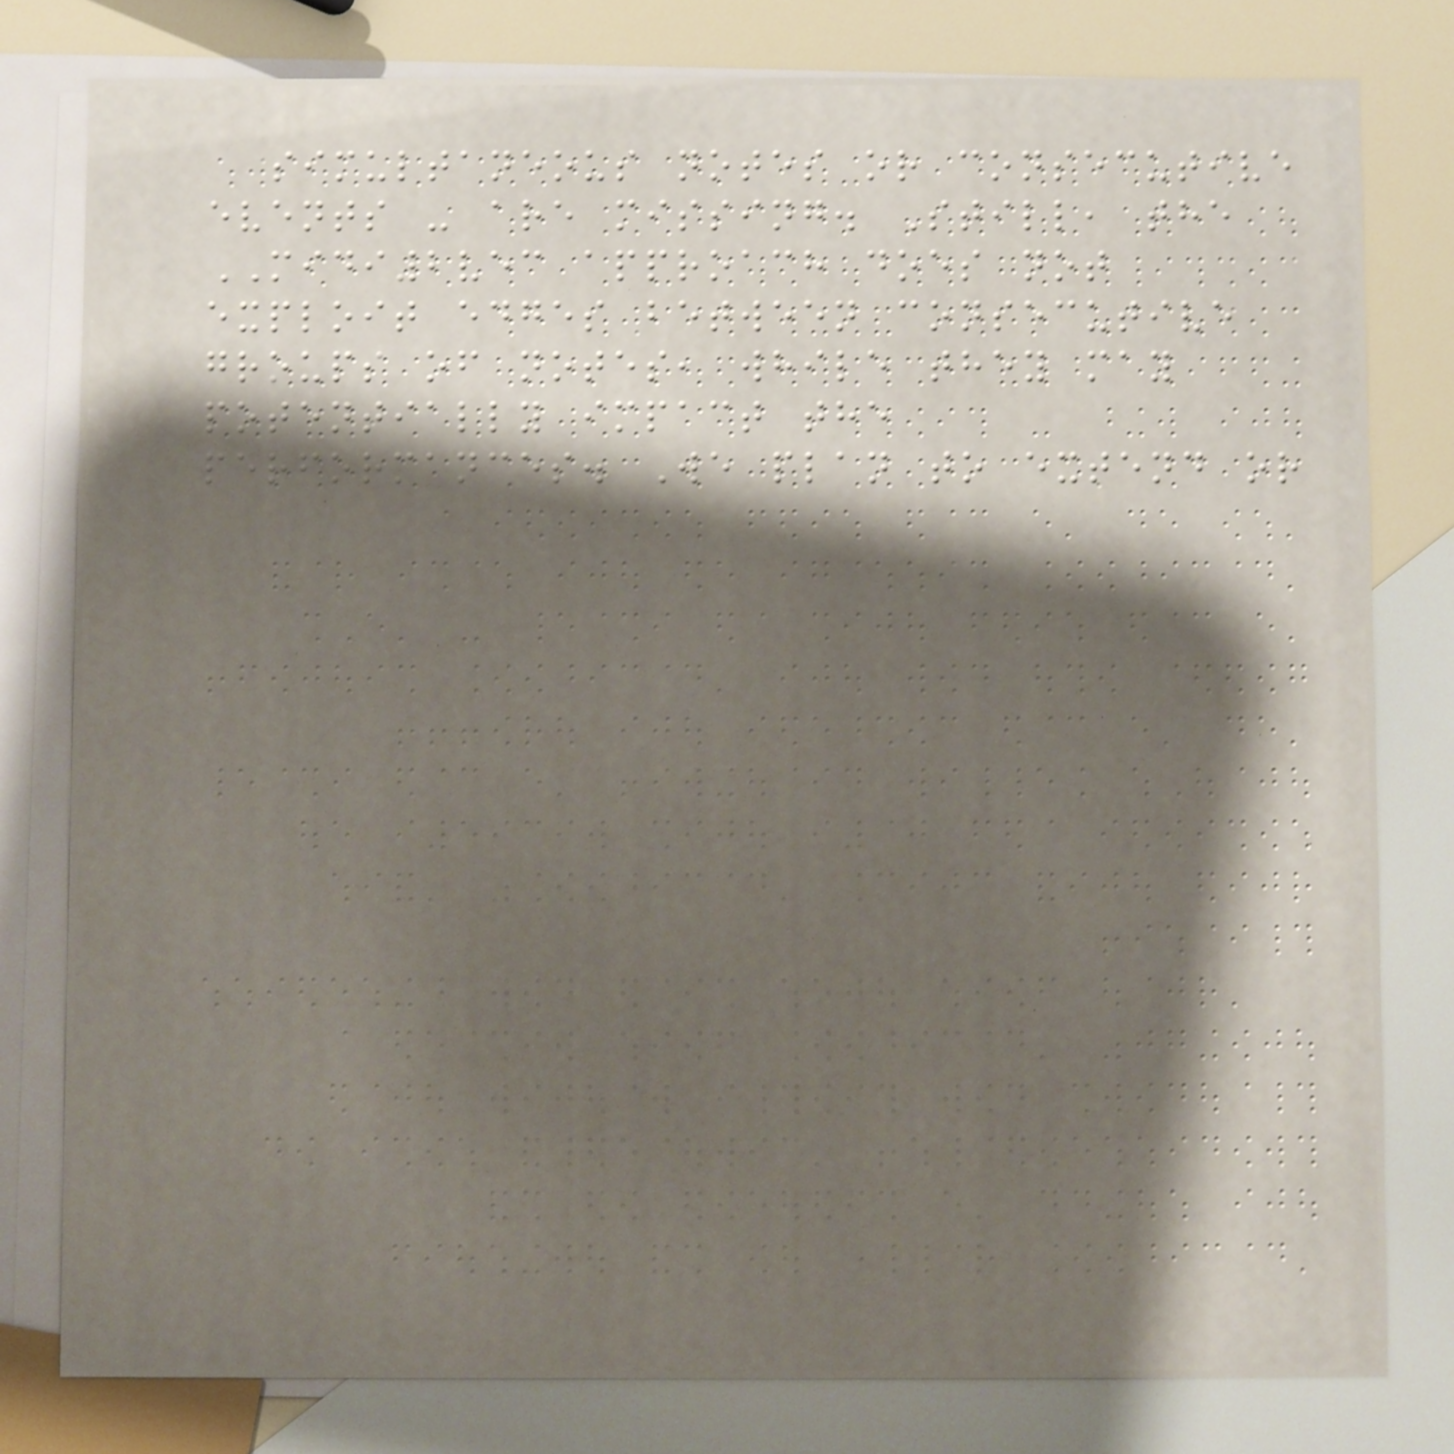simultaneous notes or consecutive
events - are missing. Still, the
MIDI2vec approach does not
exploit edges between consecutive
groups of notes, while they may
potentially impact the
performances. We plan to extend or
